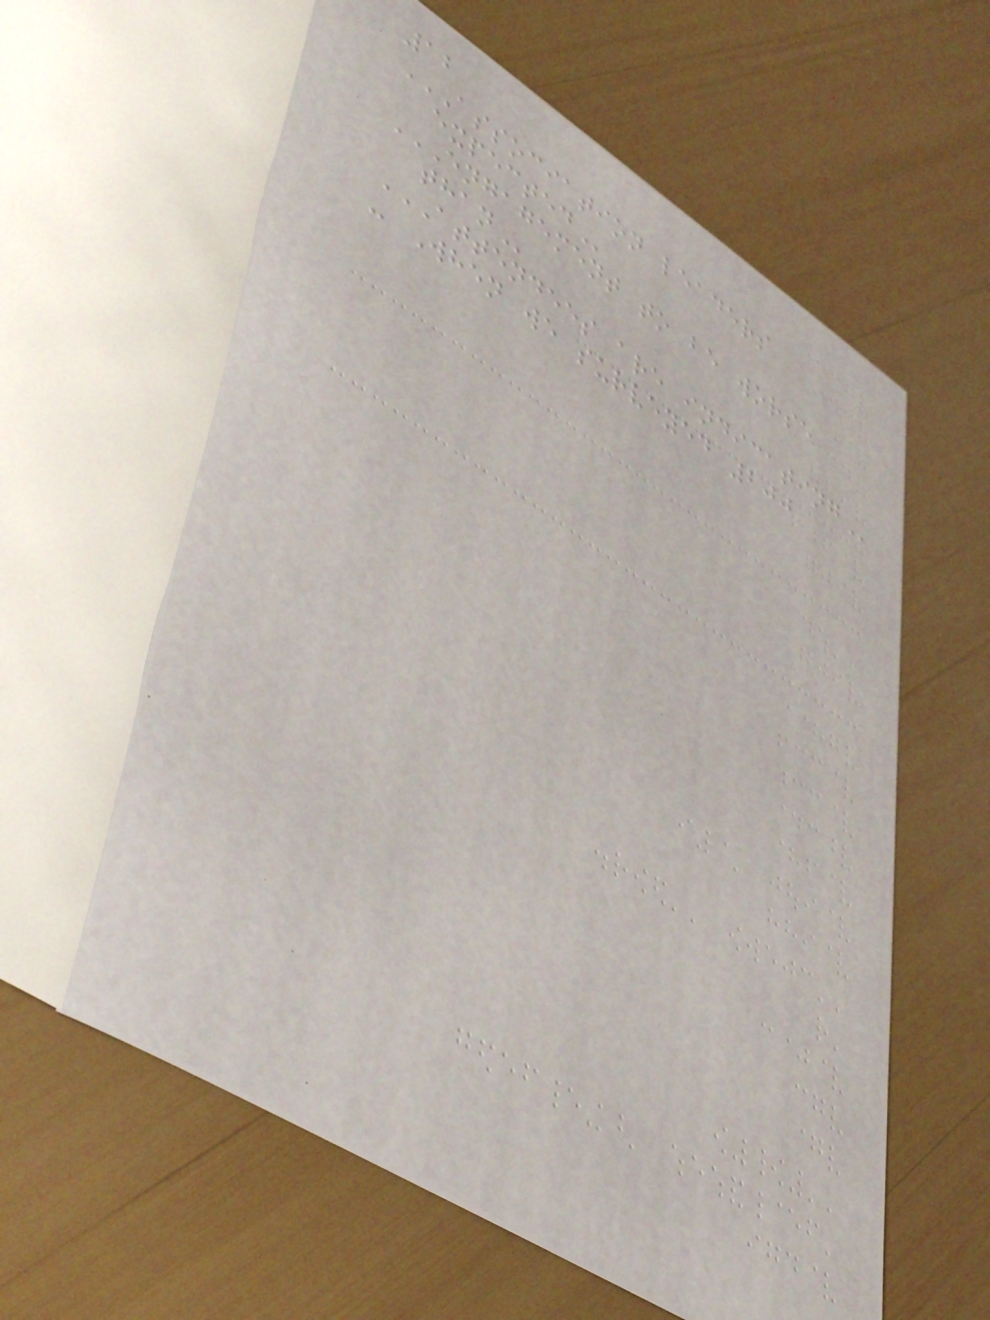12
ASSOCIATION LEADERS
EXPECTED
ENGAGEMENT TO BE WORSE
THAN
ATTENDEES ARE INDICATING
- When we surveyed 200
